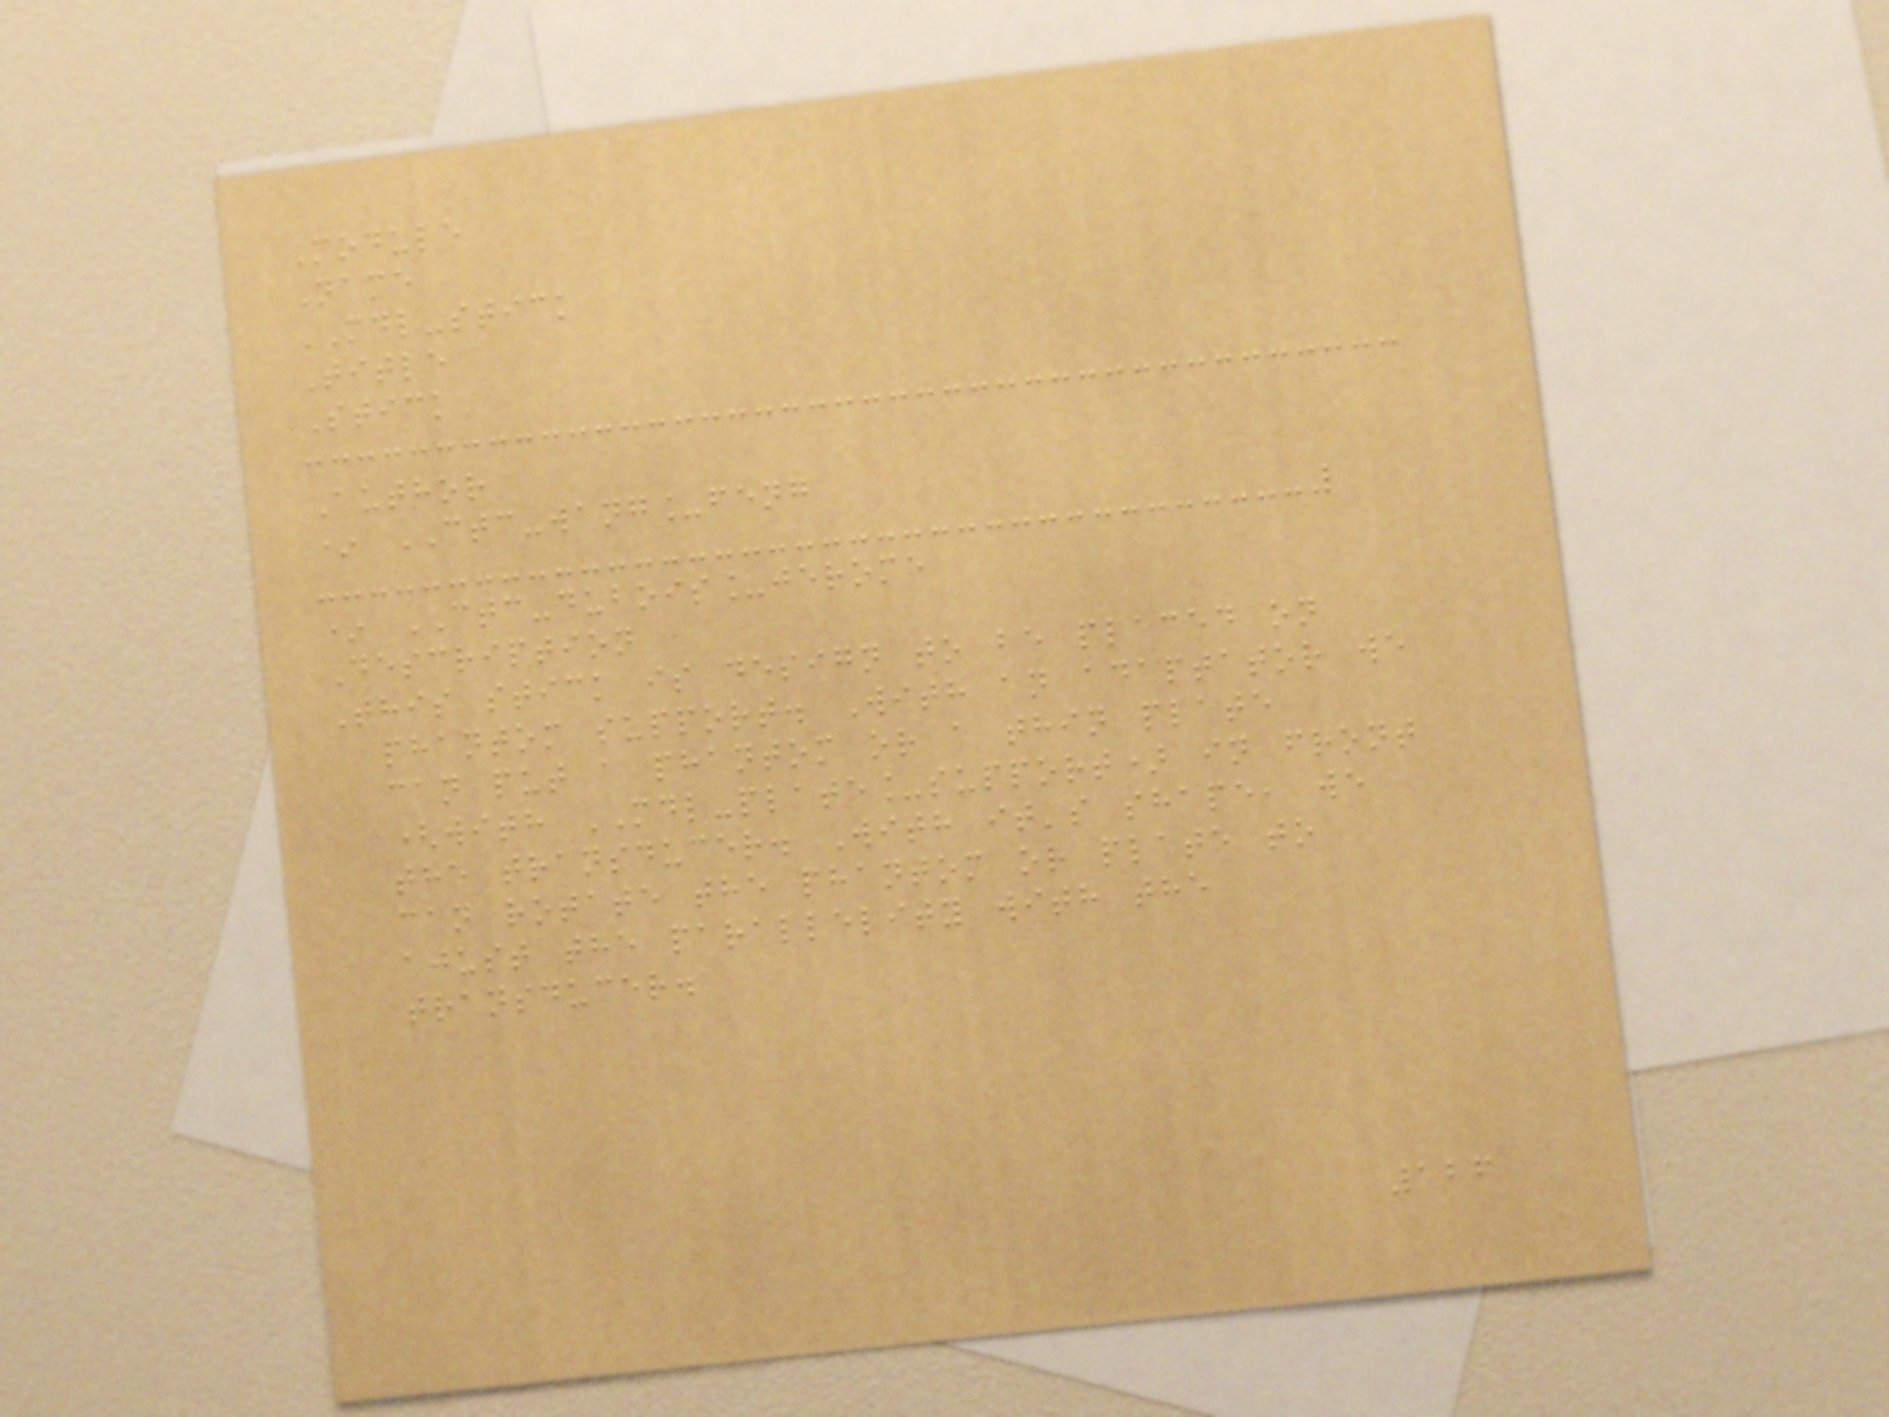Module
Name
MDL-stick
Title
Stick
Author
* CTC-wang_feng
* CTC-dubois_jerome
Description
This stick is design to be placed on
phantom support. With an adaptator we
can put a phantom or a thin plate
(with MDL-plate_support) in front
the transducer. With it's shape, we
can rotate the phantom or plate to
ajust the parallelity with the
transducer.
126
